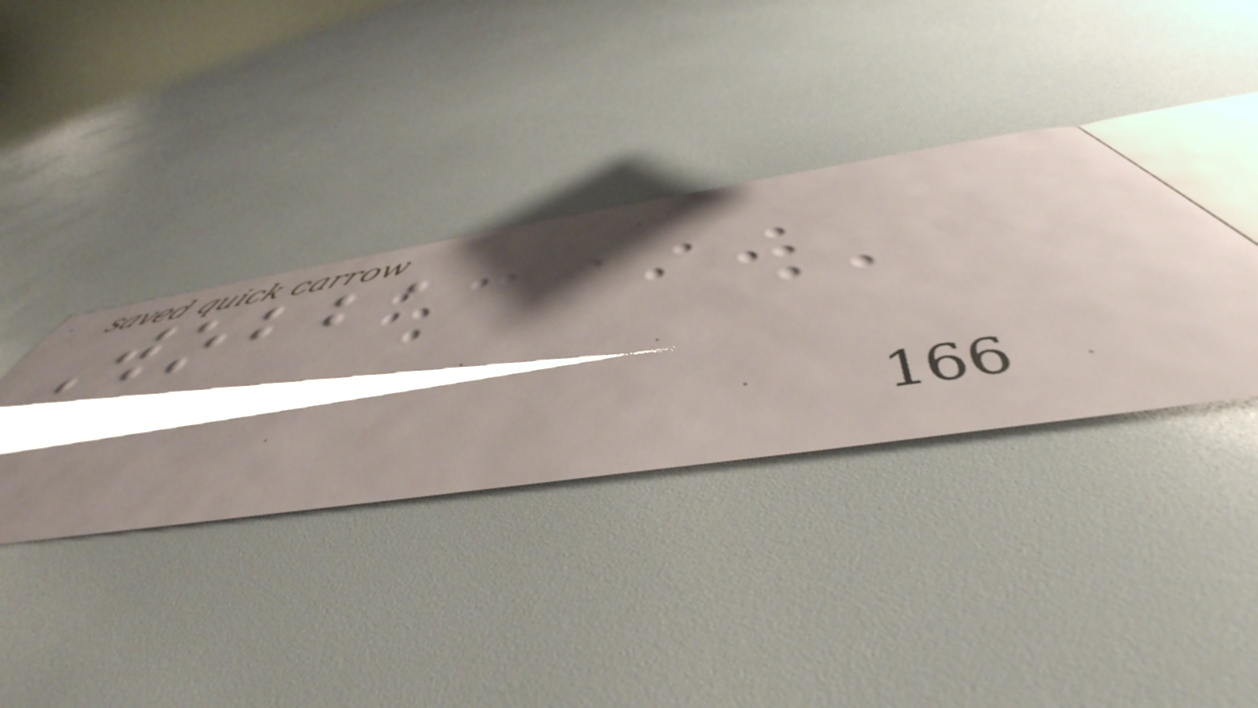Wobba
